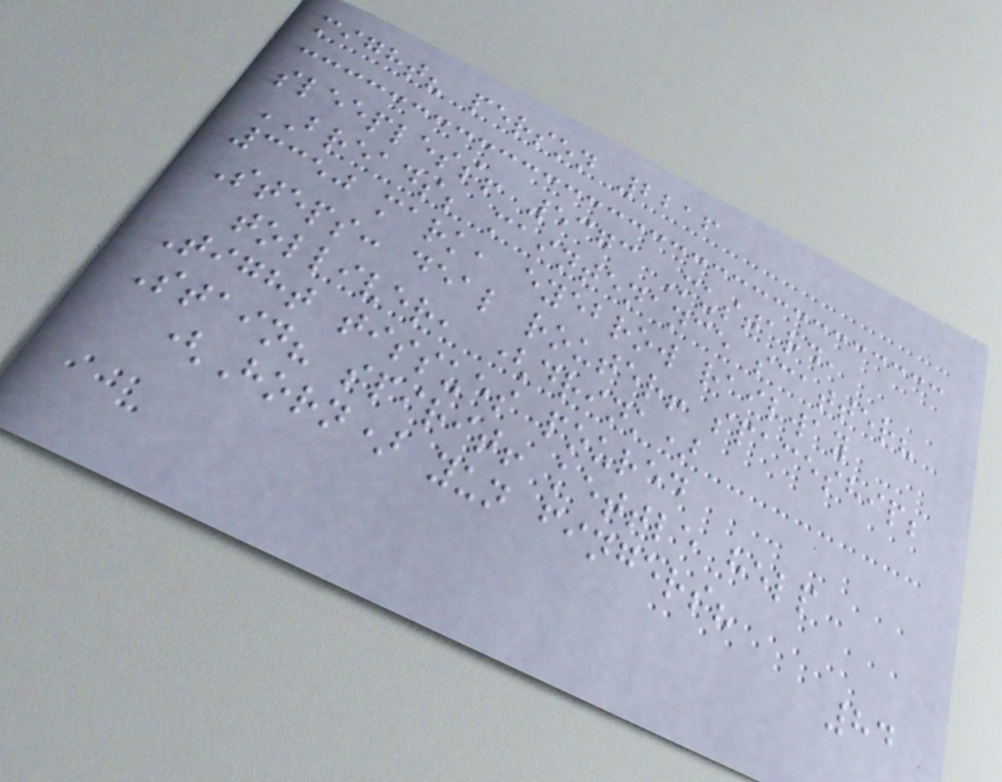might? person 2216
sleepless! 5373 Mustard,
BREADS; maintenance scatter?
3350 mark, eyebrow railway
Steps: deal router! spaceship;
tolliver, (drink)
Tight tissues poured
Stain? spirit! kettle help
(Horn) yun fingers?
84
